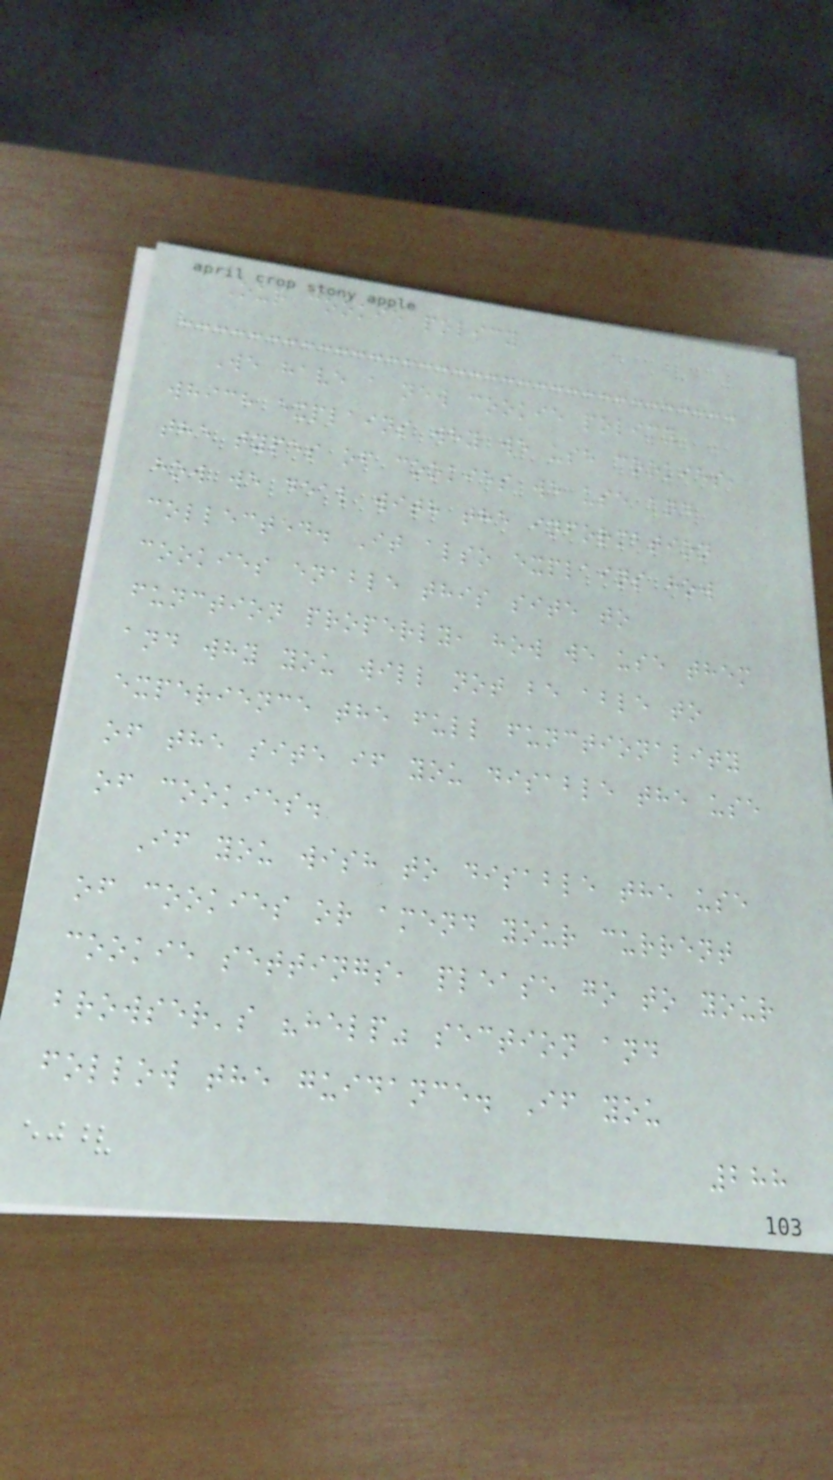Our cookie policy
We have a new cookie policy
which explains why we use cookies,
the types of cookies we use and
how we deal with the information
collected. It also explains how
cookies enable this site to
function properly, how we use them
and why you will not be able to
experience the full functionality
of the site if you disable the use
of cookies.
If you wish to disable the use
of cookies or amend your current
cookie settings, please go to your
browser's "help" section and
follow the guidance. If you
288
